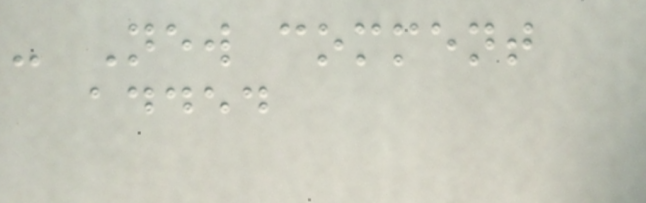- New comment
added
